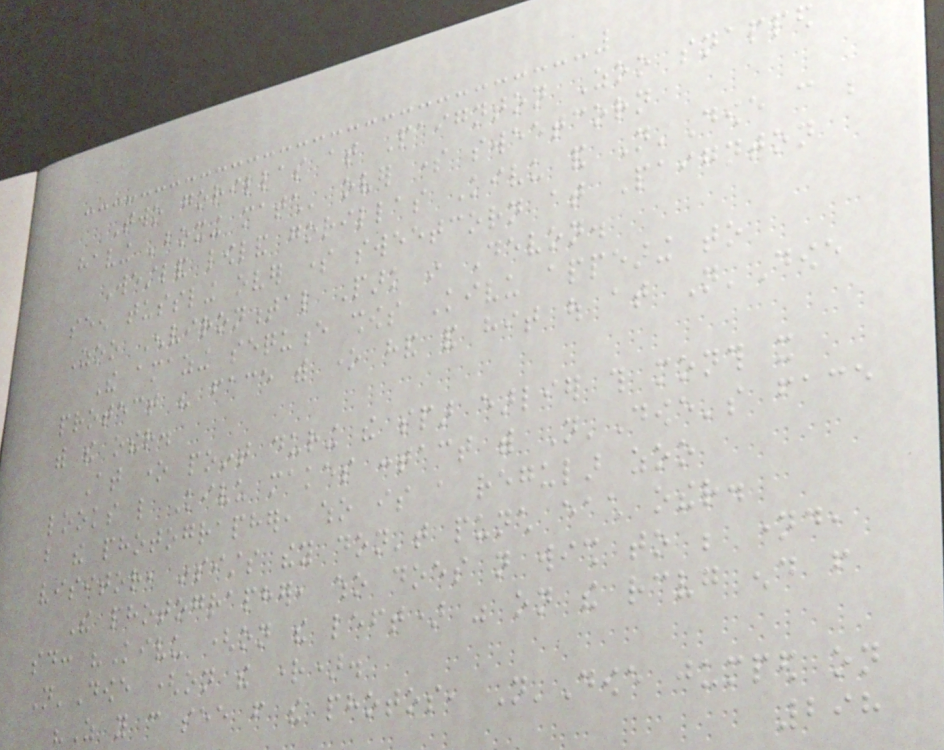Two gorillas at Paignton Zoo snapped
having 'boxing match' over some sweetcorn
Westland lowland gorillas Kivu and N'Dowe can be
seen tussling over some sweetcorn at Paignton
Zoo Environmental Park in Devon.
The amazing sequence shows Kivu appearing to
protect his face with one hand and hit out at N'Dowe
with the other.
At one point during the spar earlier this month it
looks like Kivu makes contact with N'Dowe's face
but the photographer, who is a regular zoo
visitor, insists they don't punch each other.
The photographer, who does not wish to be named,
said: "Kivu (on the left) was on the receiving end from
N'Dowe (on the right).
"As you can see from the photos, N'Dowe jumped on
298
